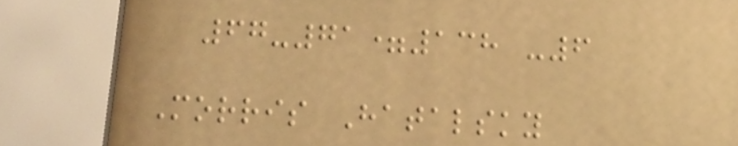67-71=138 -6
Morris Hatalsky
